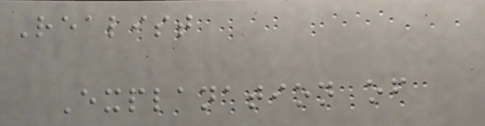Realist
Explanation of
